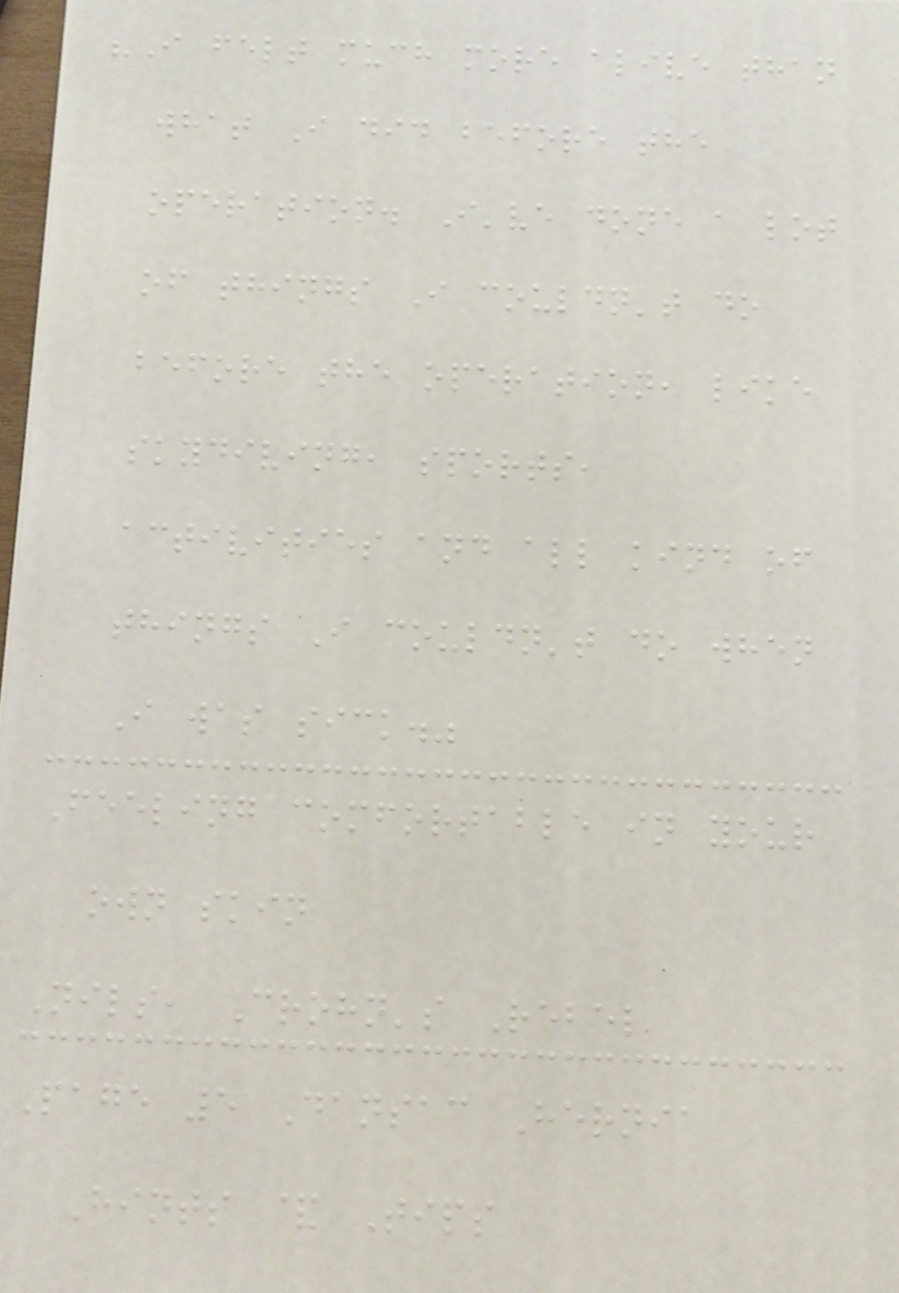"I felt much more alive than
what I did before the
operation. I've done a lot
of things I couldn't do
before the operation, like
skydiving, sports,
activities and all kind of
things I couldn't do when
I was sick."
Feeling comfortable in your
own skin
Nils, Crohn's Rebel
Page 5 Dansac Hernia
Hints & Tips
